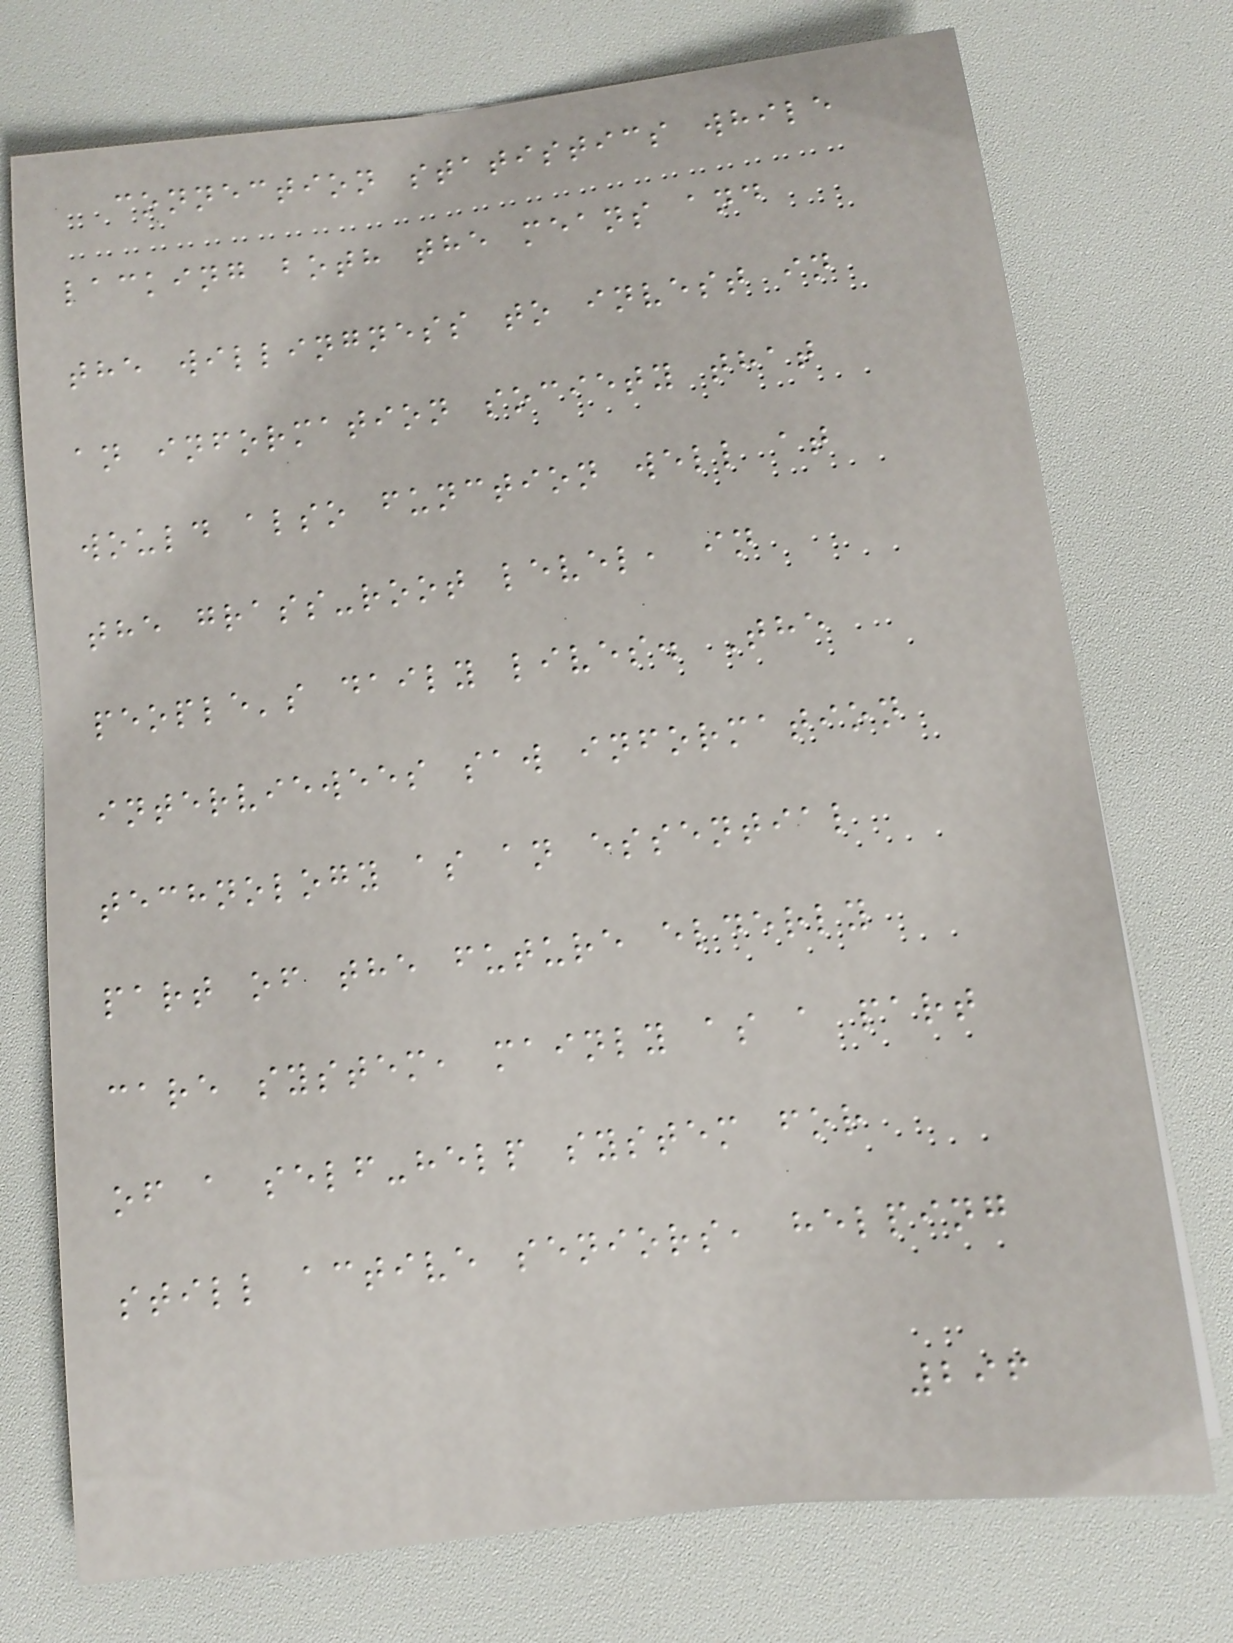connection statistics while
lacking both the means and
the willingness to invest in
an information society that
would also function well at
the grass-root level, in
people's daily lives. The
interviewees saw information
technology as an essential
part of the future elderly
care system, mainly as a part
of a self-help system for
still active seniors, helping
296
